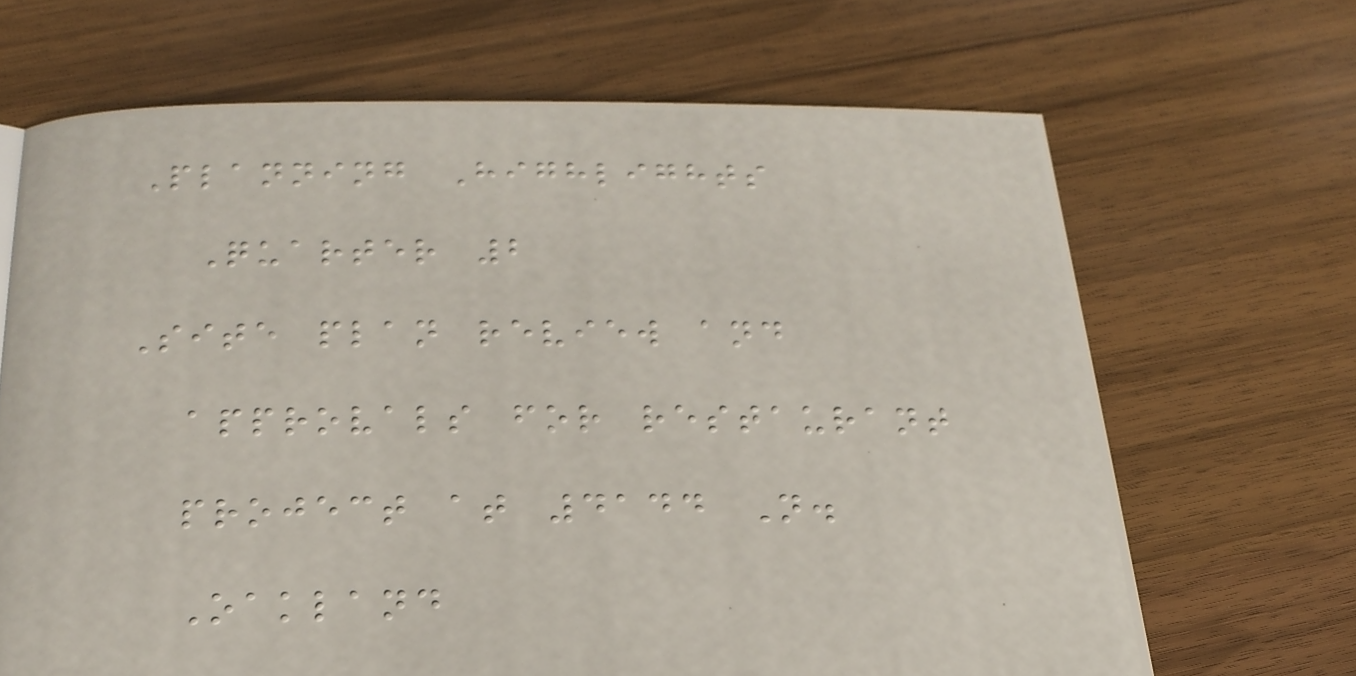Planning Highlights
Quarter 2
Site plan review and
approvals for restaurant
project at 4144 N.
Oakland
